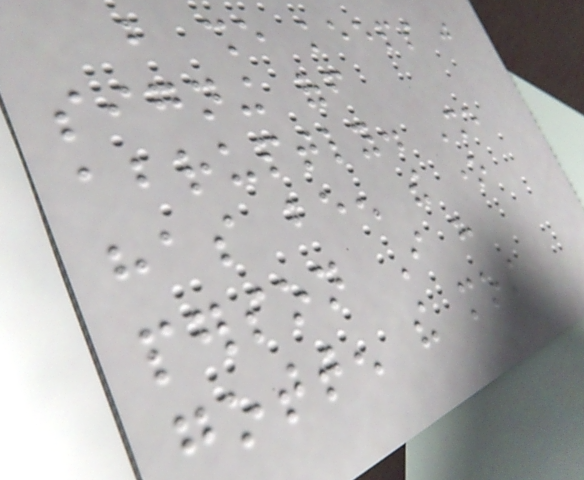but she keeps just
signing off
abruptly. She
has been the one
person I have
gotten the most
